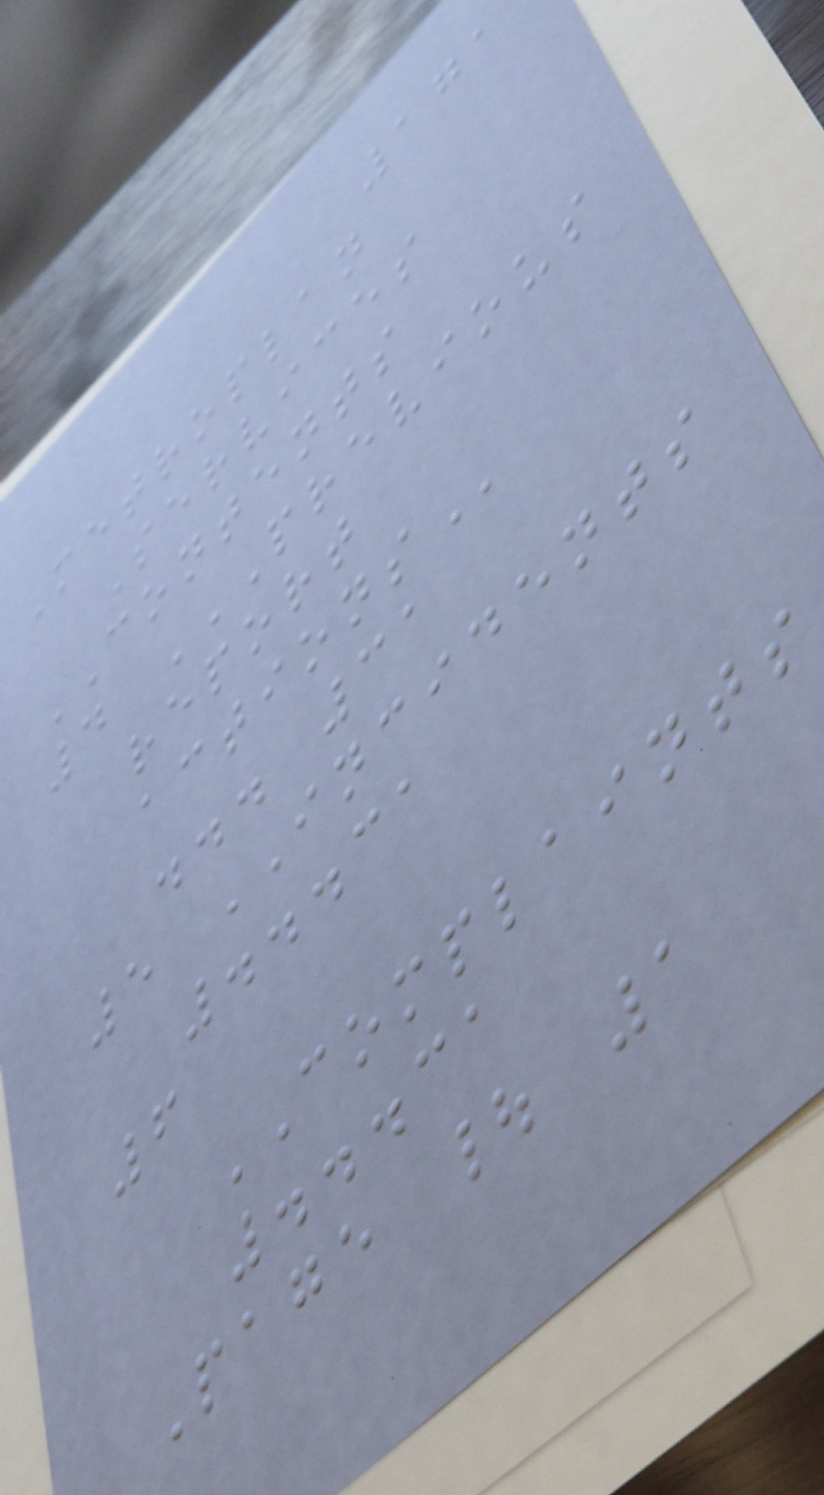171
Metroplan
Services
CONTENTS
4 PREVIOUS
REPORT
ACTIONS
... 31
5 INCIDENTS
...31
6
COMPLAINTS
...31
Page | 1
